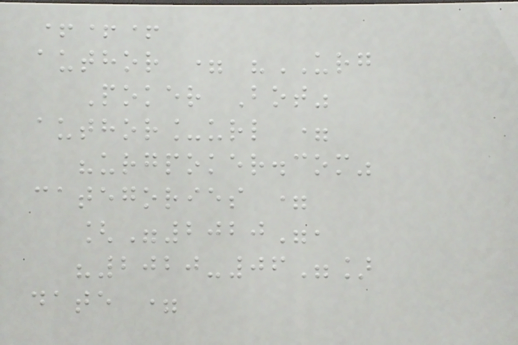+++
author = "URG
Poker Bot"
author_url =
"urgpoker.com"
categories =
["2020",
"2020-06"]
date =
